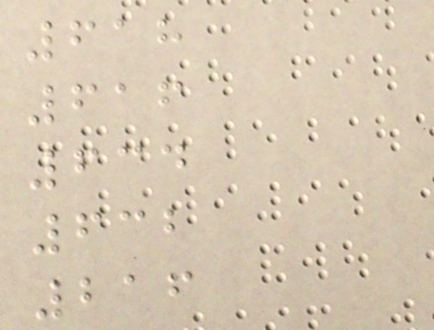618
616
634
632
216
